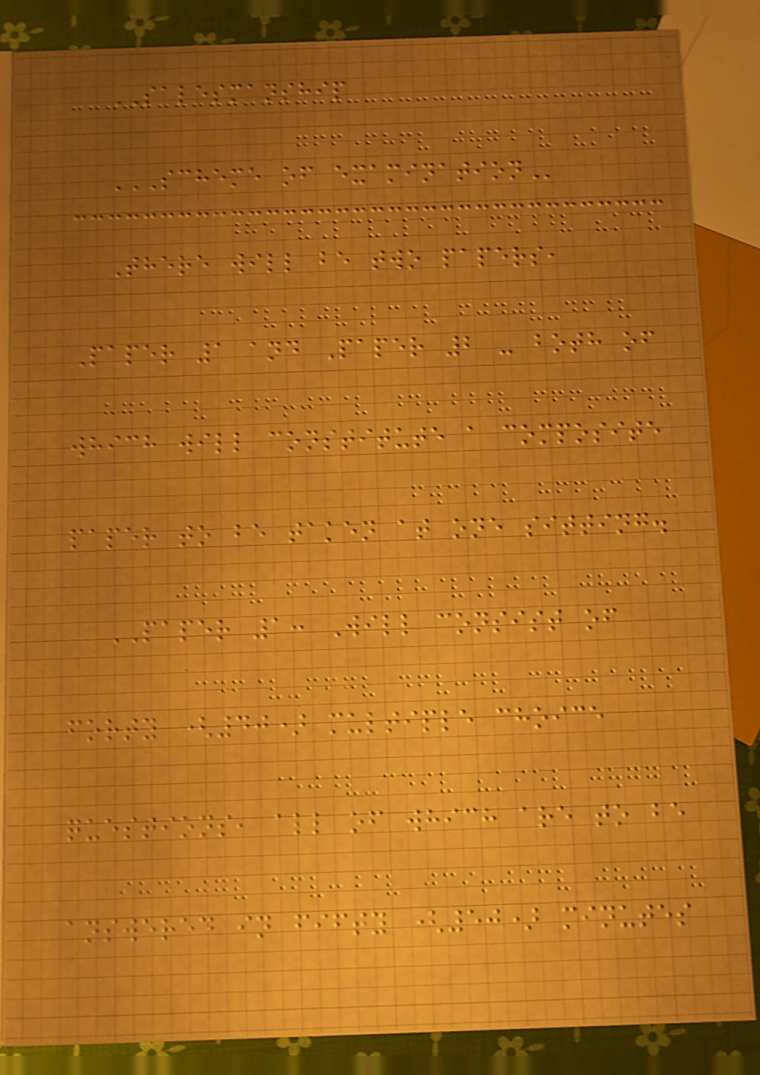SALESMANSHIP
SCHEME OF EXAMINATION
There will be two papers,
Paper 1 and Paper 2 - both of
which will constitute a composite
paper to be taken at one sitting.
PAPER 1: Will consist of
forty (40) multiple choice
questions, all of which are to be
answered in fifty (50) minutes
